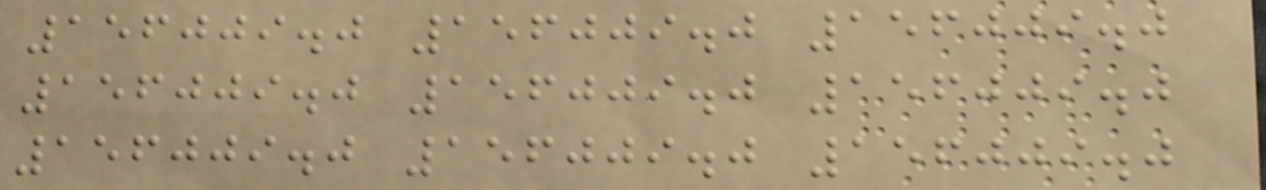156009.0 156009.0 156009.0
156009.0 156009.0 156009.0
156009.0 156009.0 156009.0
